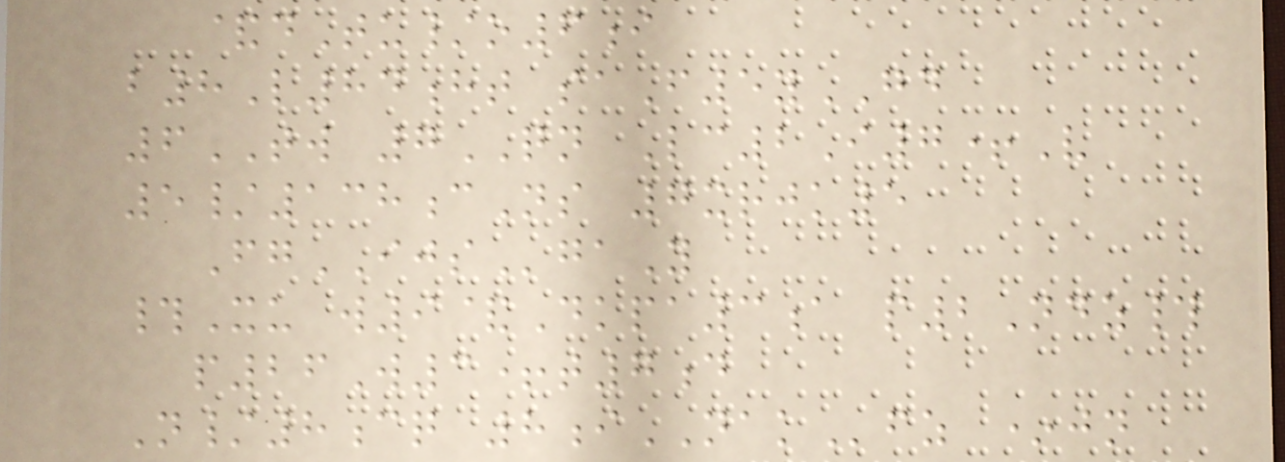&dTu/o6i
b8L84ht saF5yGD
6TW 7QN Lc2I7+V
5/138cNs 7xrjk5
FgIJSgaY
#Xu w9&Dkpa3a p2Ndz#
p26W3+t7d
N/8cq 8iNAKfz *jn
